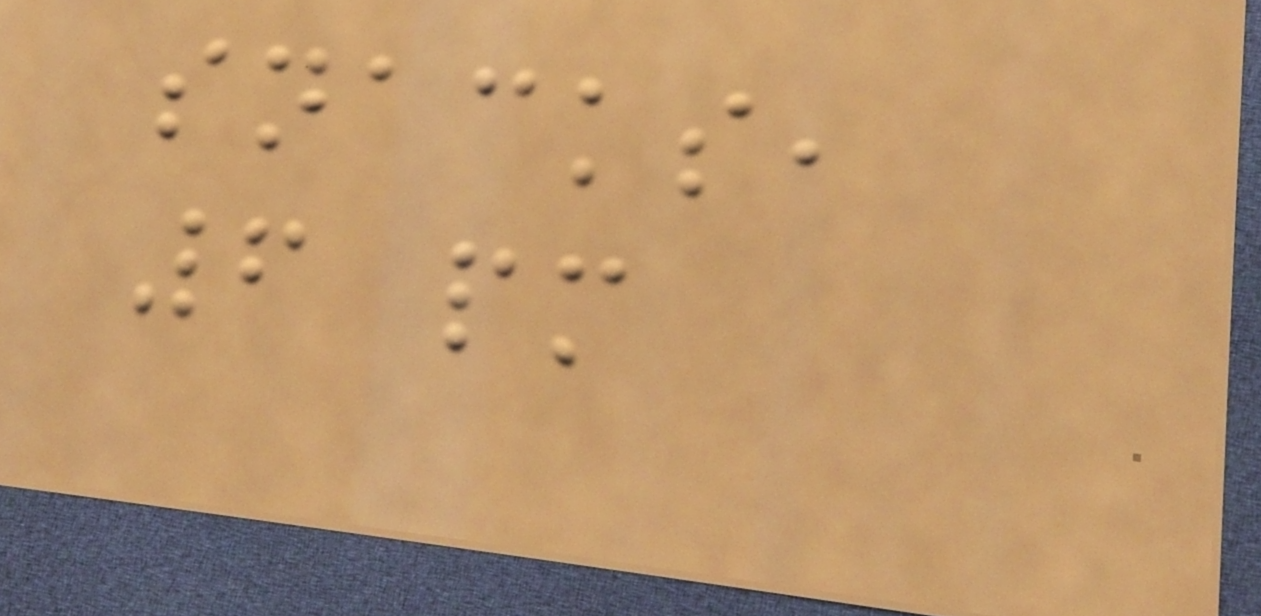snacks,
6 pm
